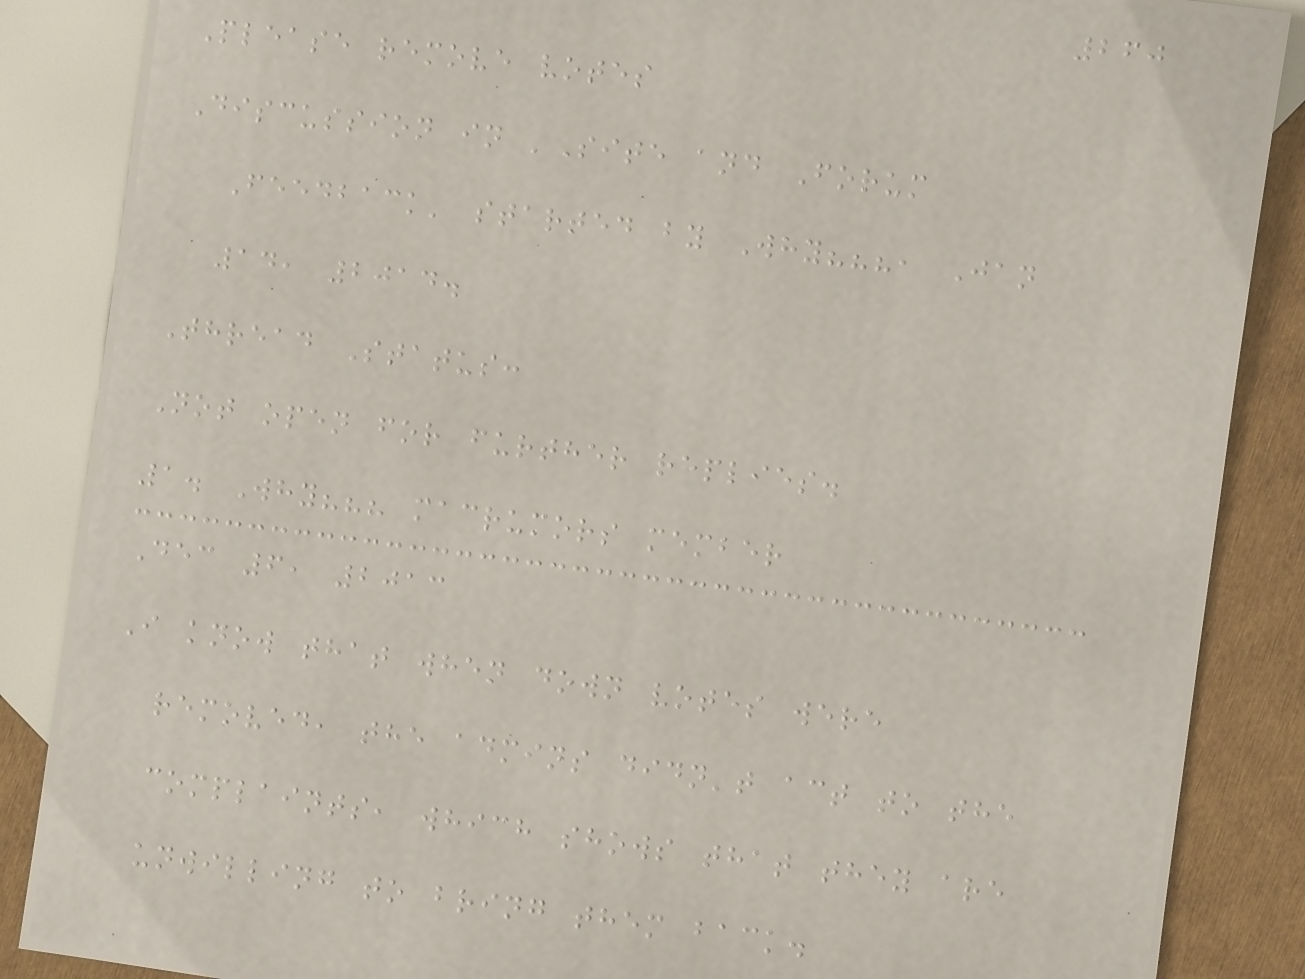260
Please remove votes
Discussion in 'Site and Forum
Feedback' started by Why???, Jan
14, 2014.
Thread Status:
Not open for further replies.
1. Why??? macrumors member
Dec 6, 2013
I know that when down votes were
removed, the admins didn't act to the
complaints, which shows that they are
unwilling to bring them back.
